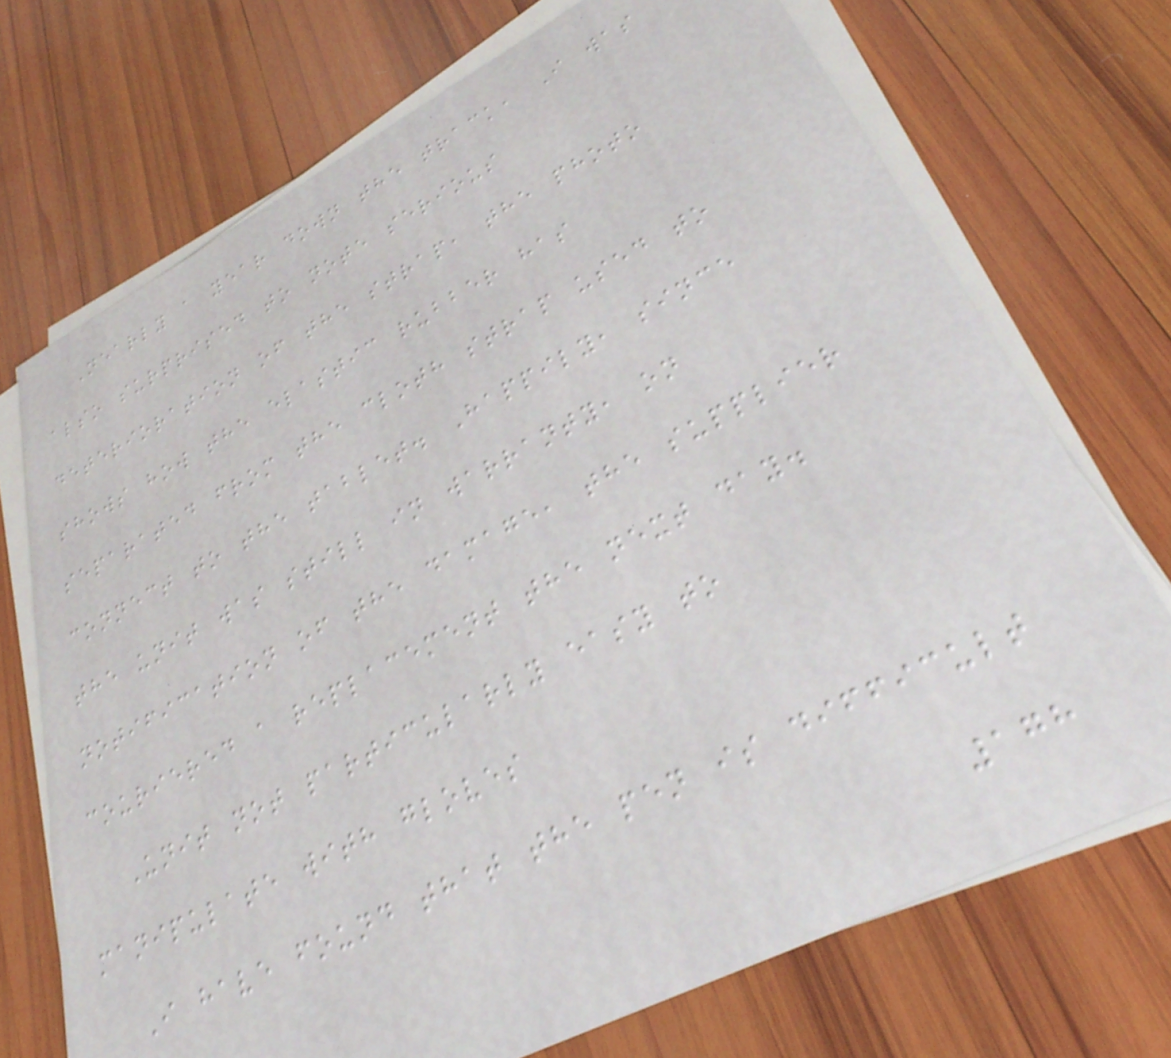Nearly a year down the track, I was
also surprised to note serious
deterioration of the strap, the photo
shows how the elastic rubber has
separated from the cloth strap used to
connect to the tablet. Happily, since
the unit was still in warranty, on
notification of the damage, the supplier
couriered a replacement the next day.
Unit not particularly easy to
manipulate with gloves
I have found that the pen is difficult
178
